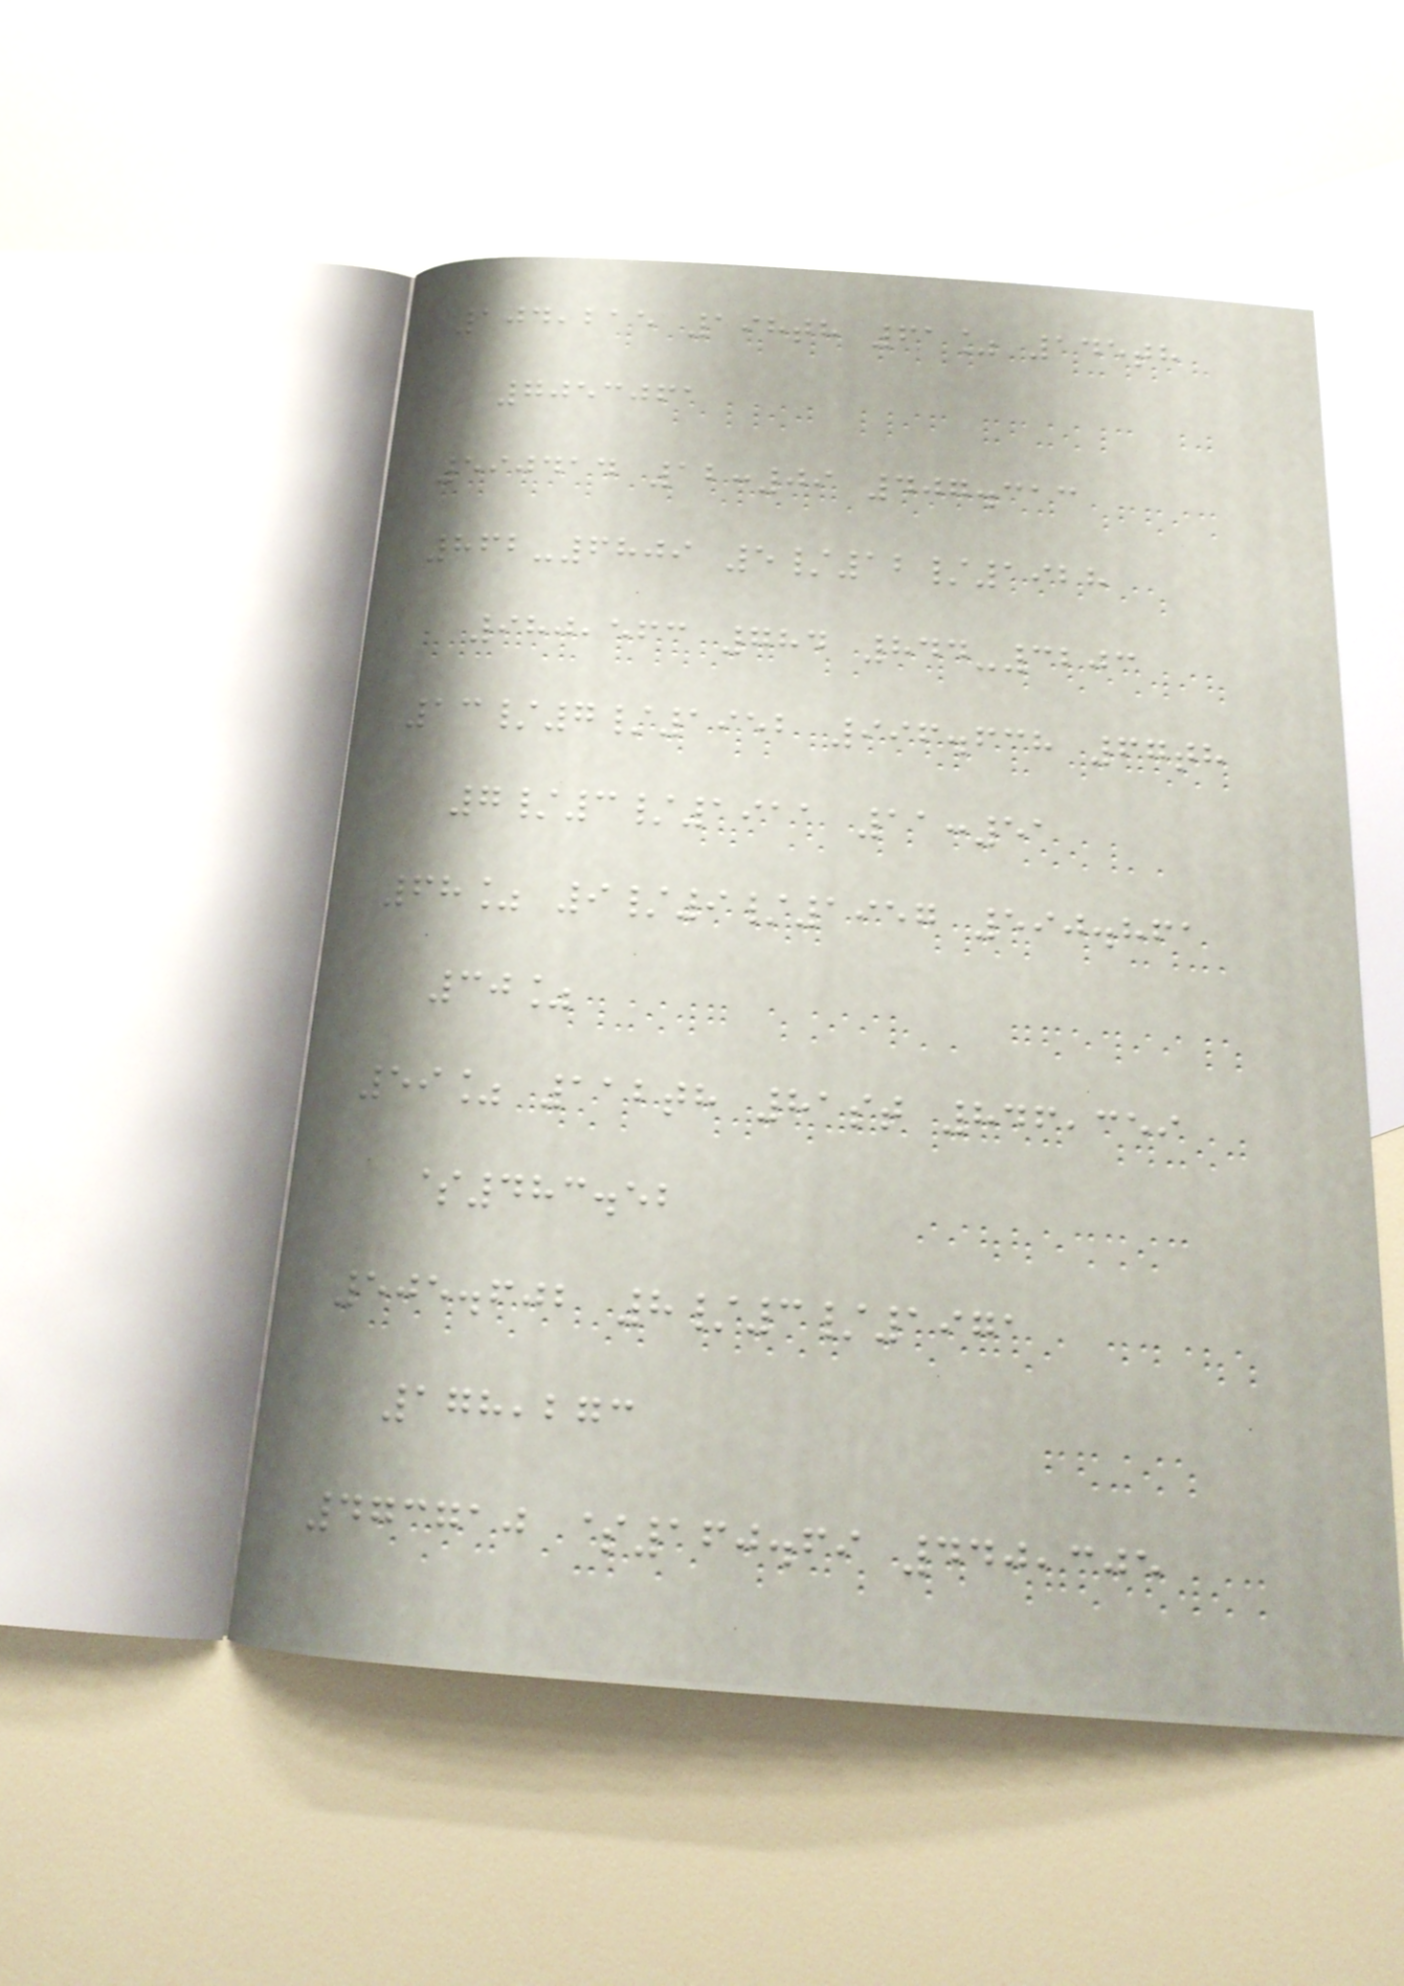104,215 198th 61% 145th
7053061
590414 12:09 407.313
862-6809 5/12/1928
980,563 784 844-3203
13/7/1952 996.638 67th
7/3/1911 11:51
68% 9/9/1957 590.861
30%
59% 112th 81st 846,359
$483.52
505.602 8/3/1971
178,273
473710 $160.69 440,305
